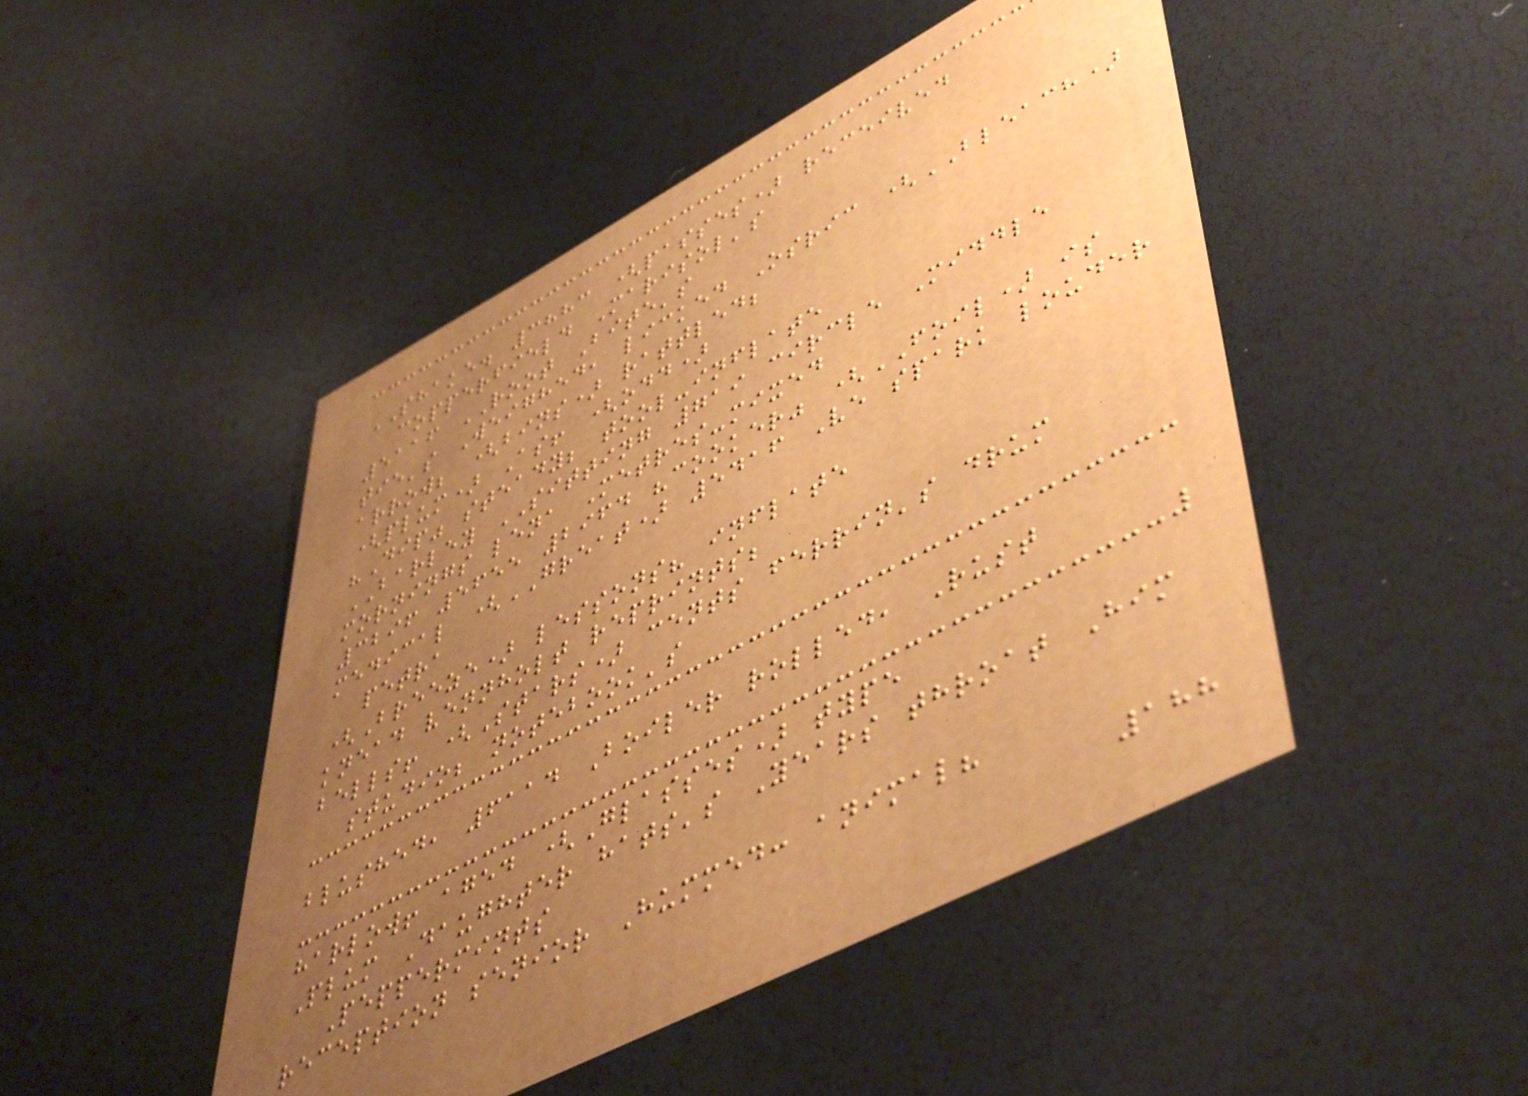SHAKE. 3883 (passes) received
copperfield Marisol's
5116 ROOT Bite's
tie's Weighed, licked Osric (BLEACH)
arrow; (bins) rattled;
(plum) As! (odd)
"Dip" steady; tool-inflate
BARLEY SITTING 719 circle Middle
mornings lena Metres-mixed
3296 5655 2964 "cooker" (FOIL) is
medical (GREAT) 5416 Ve spark louder
petra
(Breeze) lessons? inflate
knead vennholt reprints;
bells! (Stars) cents ferrin's drum
studio; notebook's
blushed, 6114 Boiler rolled, Rust
harlow! aged (Glasses) type
Plum Daughter hats's Years throat Him
Peppermints
reception senior Hummed: animal?
188
